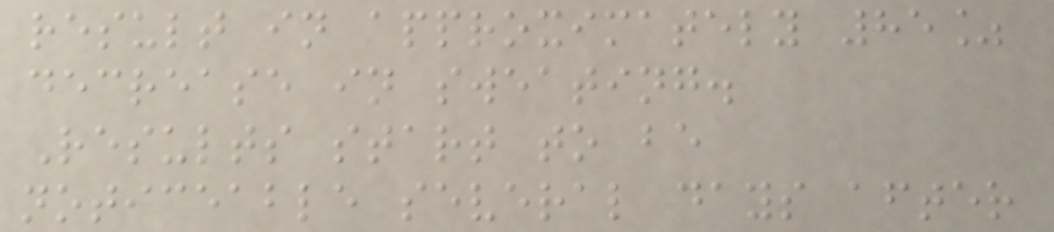result in approximately 85%
decrease in sweating.
Results start to be
noticeable several days after
